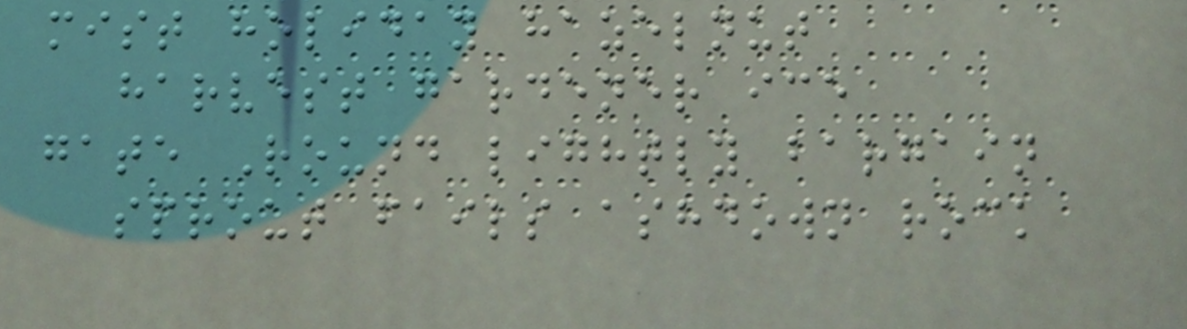mist holiday hazelnut
harvest gardener ice
gate Round lightly bargain
sprout fails ashdown rock
